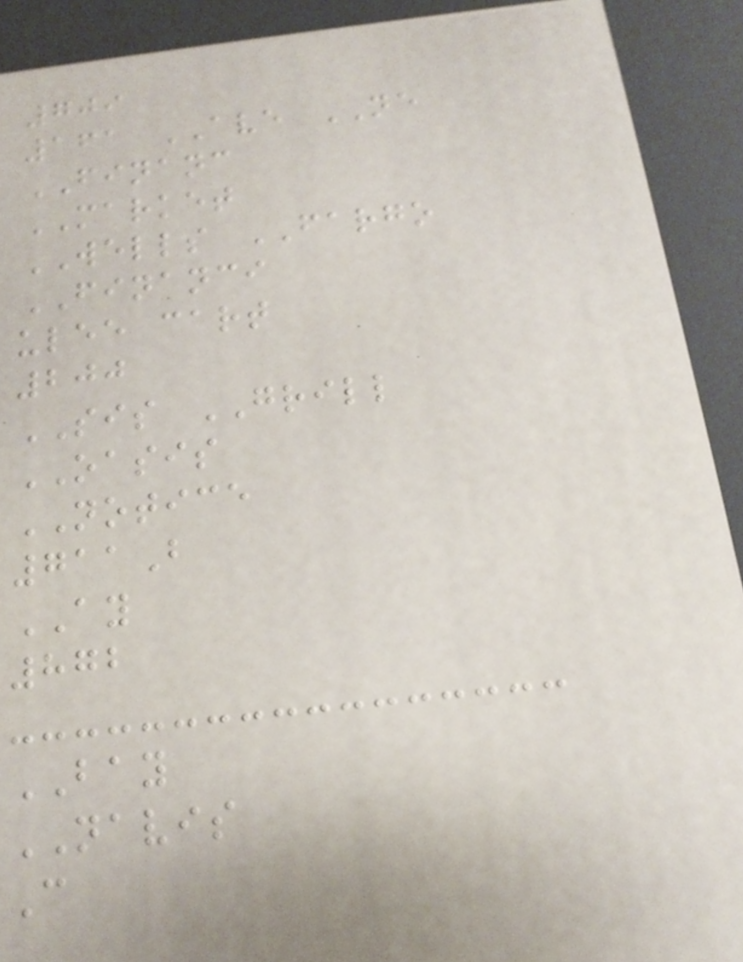709
161 AVE NE
FINANC
MARKET
WELLS FARGO
FINANCI
ulee cart
200
SIS GRILL
OASIS
NOTICE
711B
AY
872
BAY
NAVIS
C
